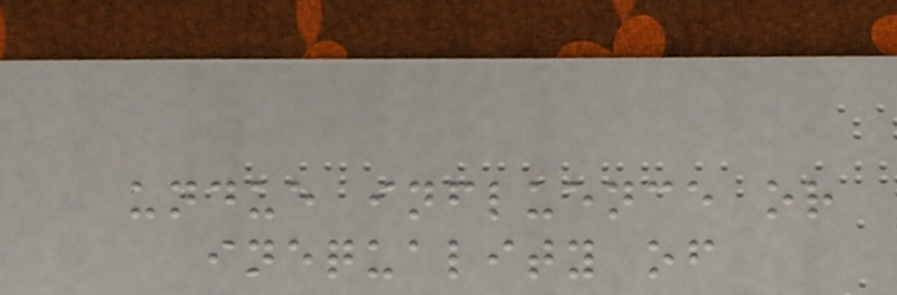undue influence or
inequality of
